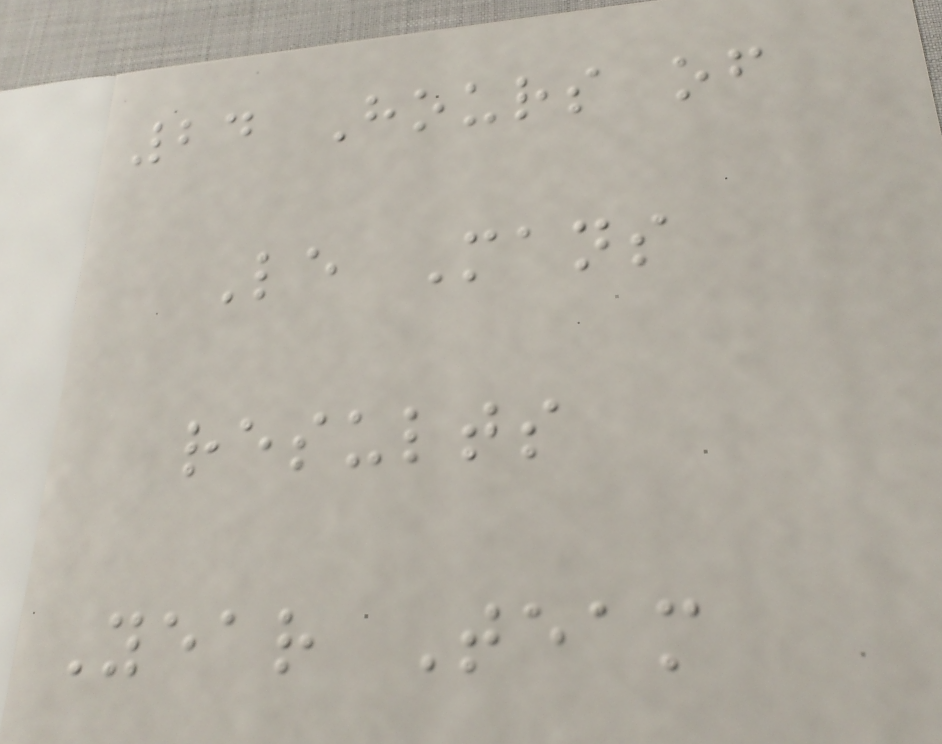24 Hours of
Le Mans
results
Year Team
